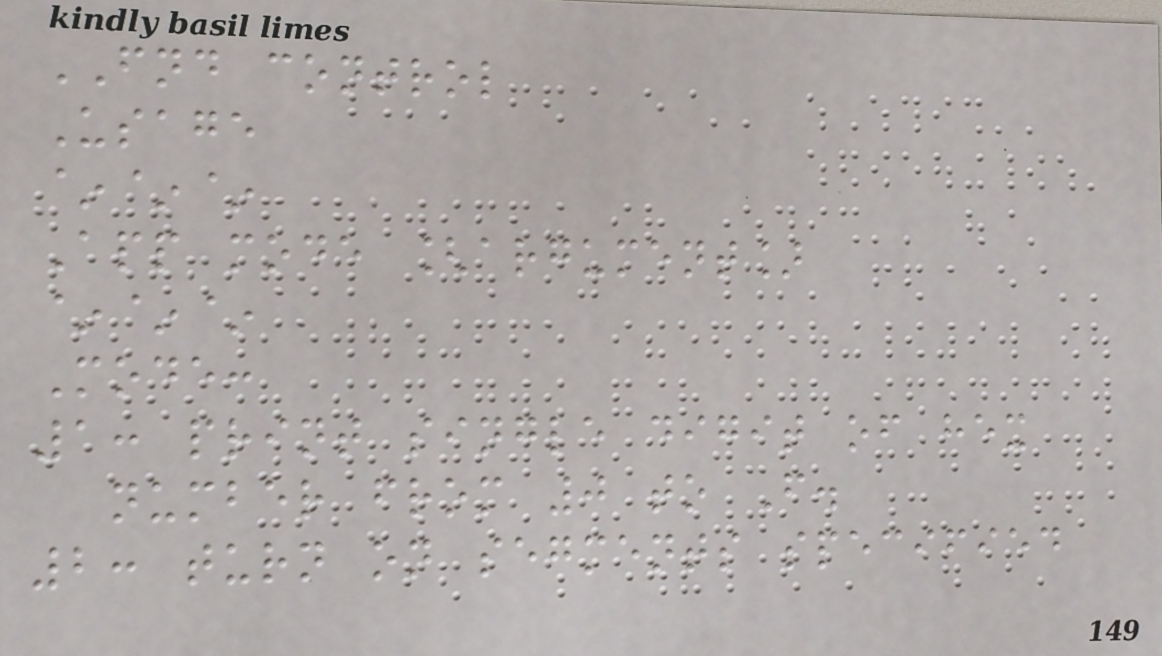FND control
Usage
~~~
App mode [argument]
~~~
Mode:
1: print single digit of hex
number from 0 to F.
2: turn on segments specified
